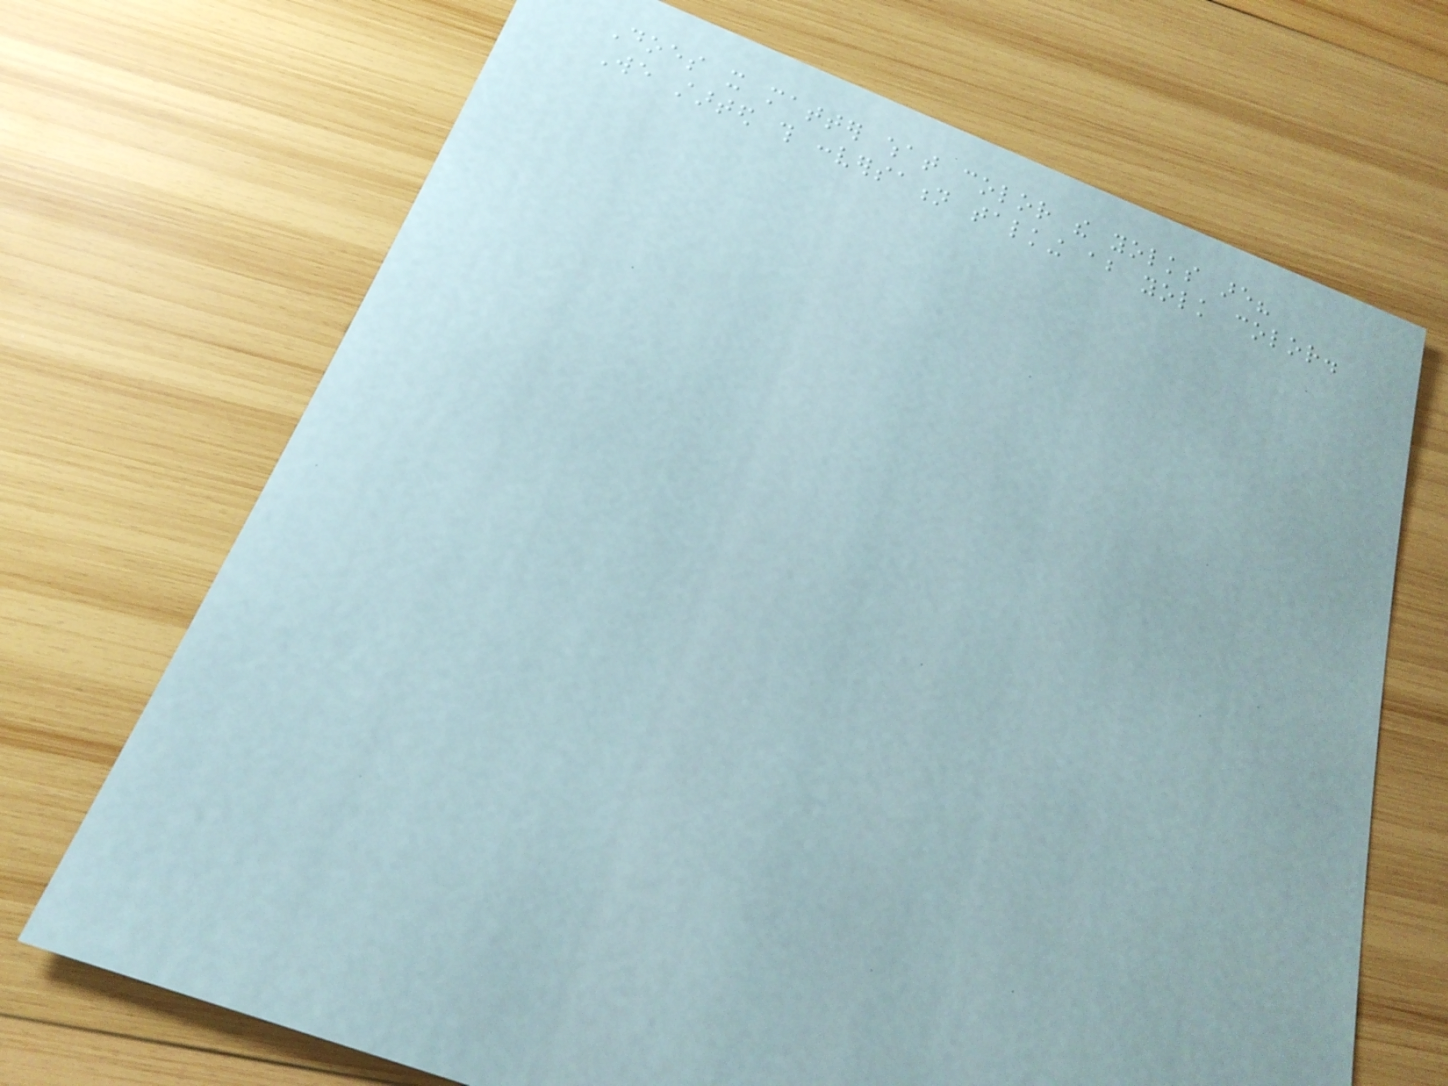Does it matter what color the yolks are?
We started this conversation talking about yolk color.
